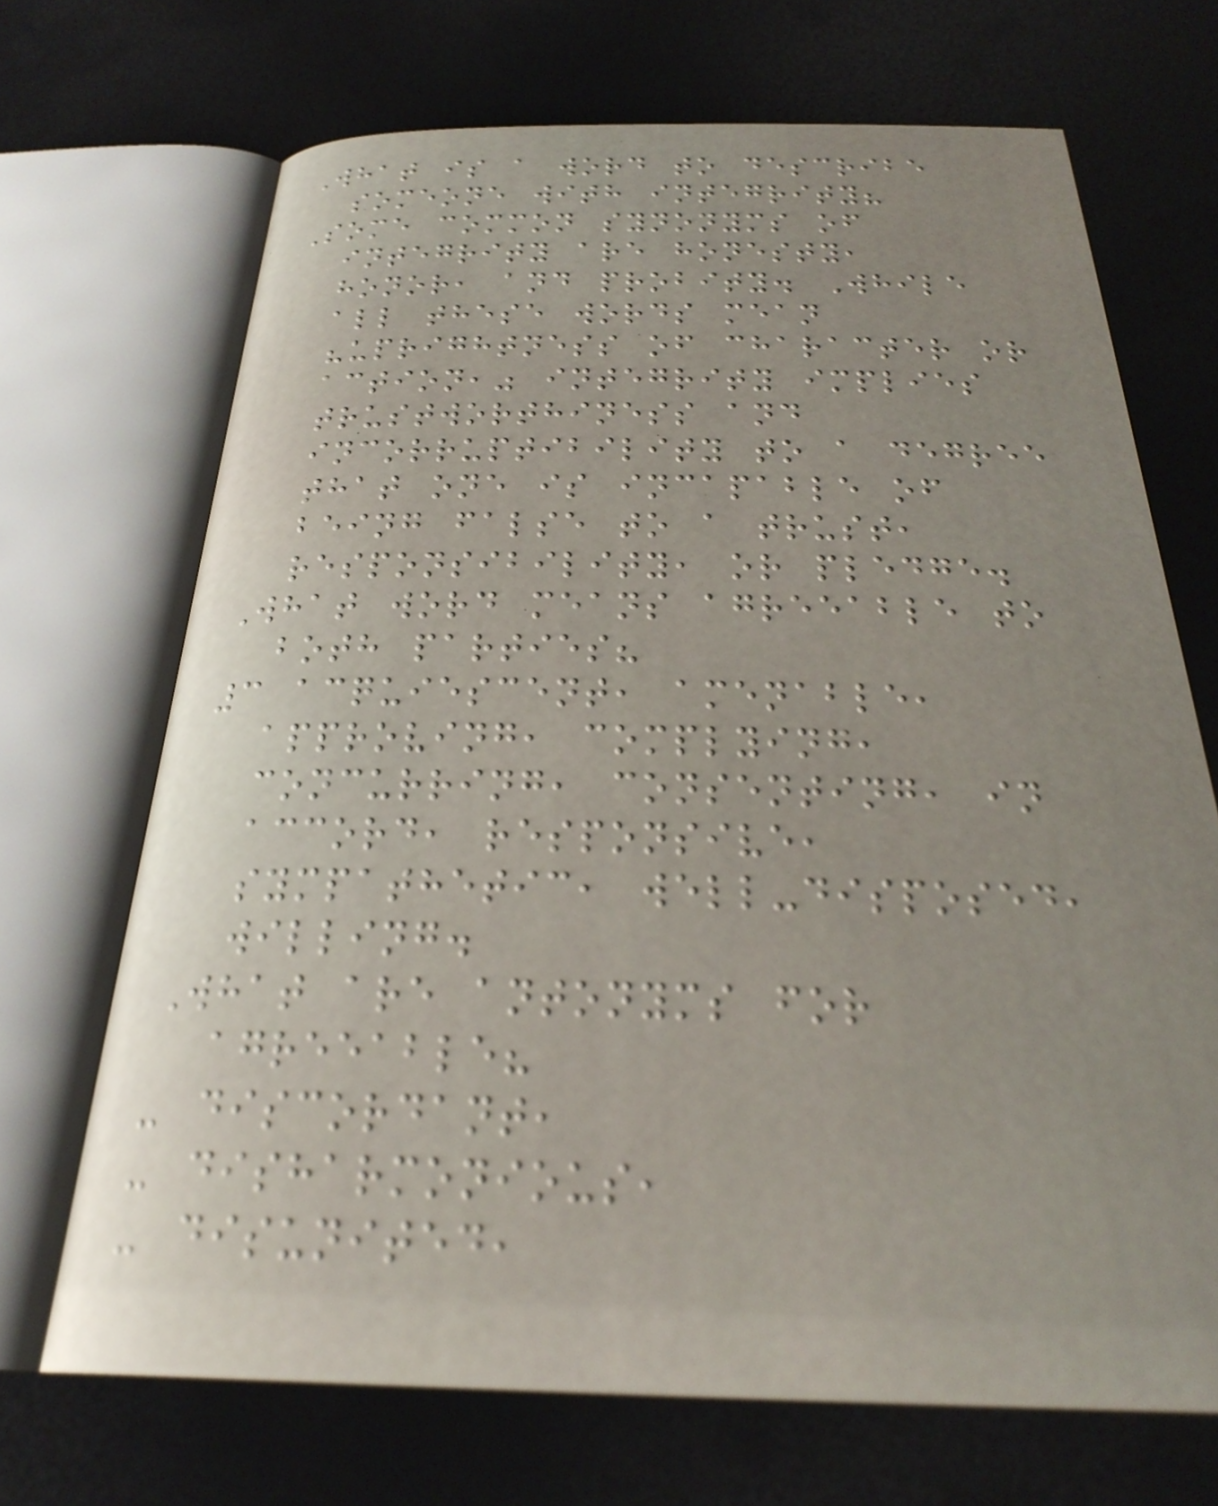What is a word to describe
someone with integrity?
Some common synonyms of
integrity are honesty,
honor, and probity. While
all these words mean
"uprightness of character or
action," integrity implies
trustworthiness and
incorruptibility to a degree
that one is incapable of
being false to a trust,
responsibility, or pledge.
What word means agreeable to
both parties?
3 acquiescent, amenable,
approving, complying,
concurring, consenting, in
accord, responsive,
sympathetic, well-disposed,
willing.
What are antonyms for
agreeable?
- discordant,
- disharmonious,
- disunited,
